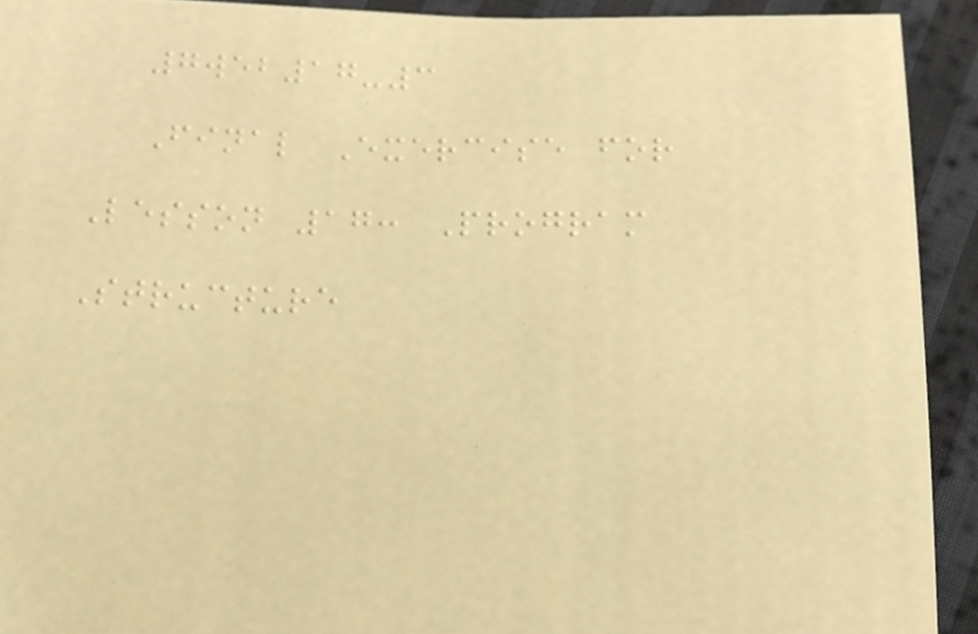7web17-3
Final Exercise for
Lesson 17: Program
Structure
